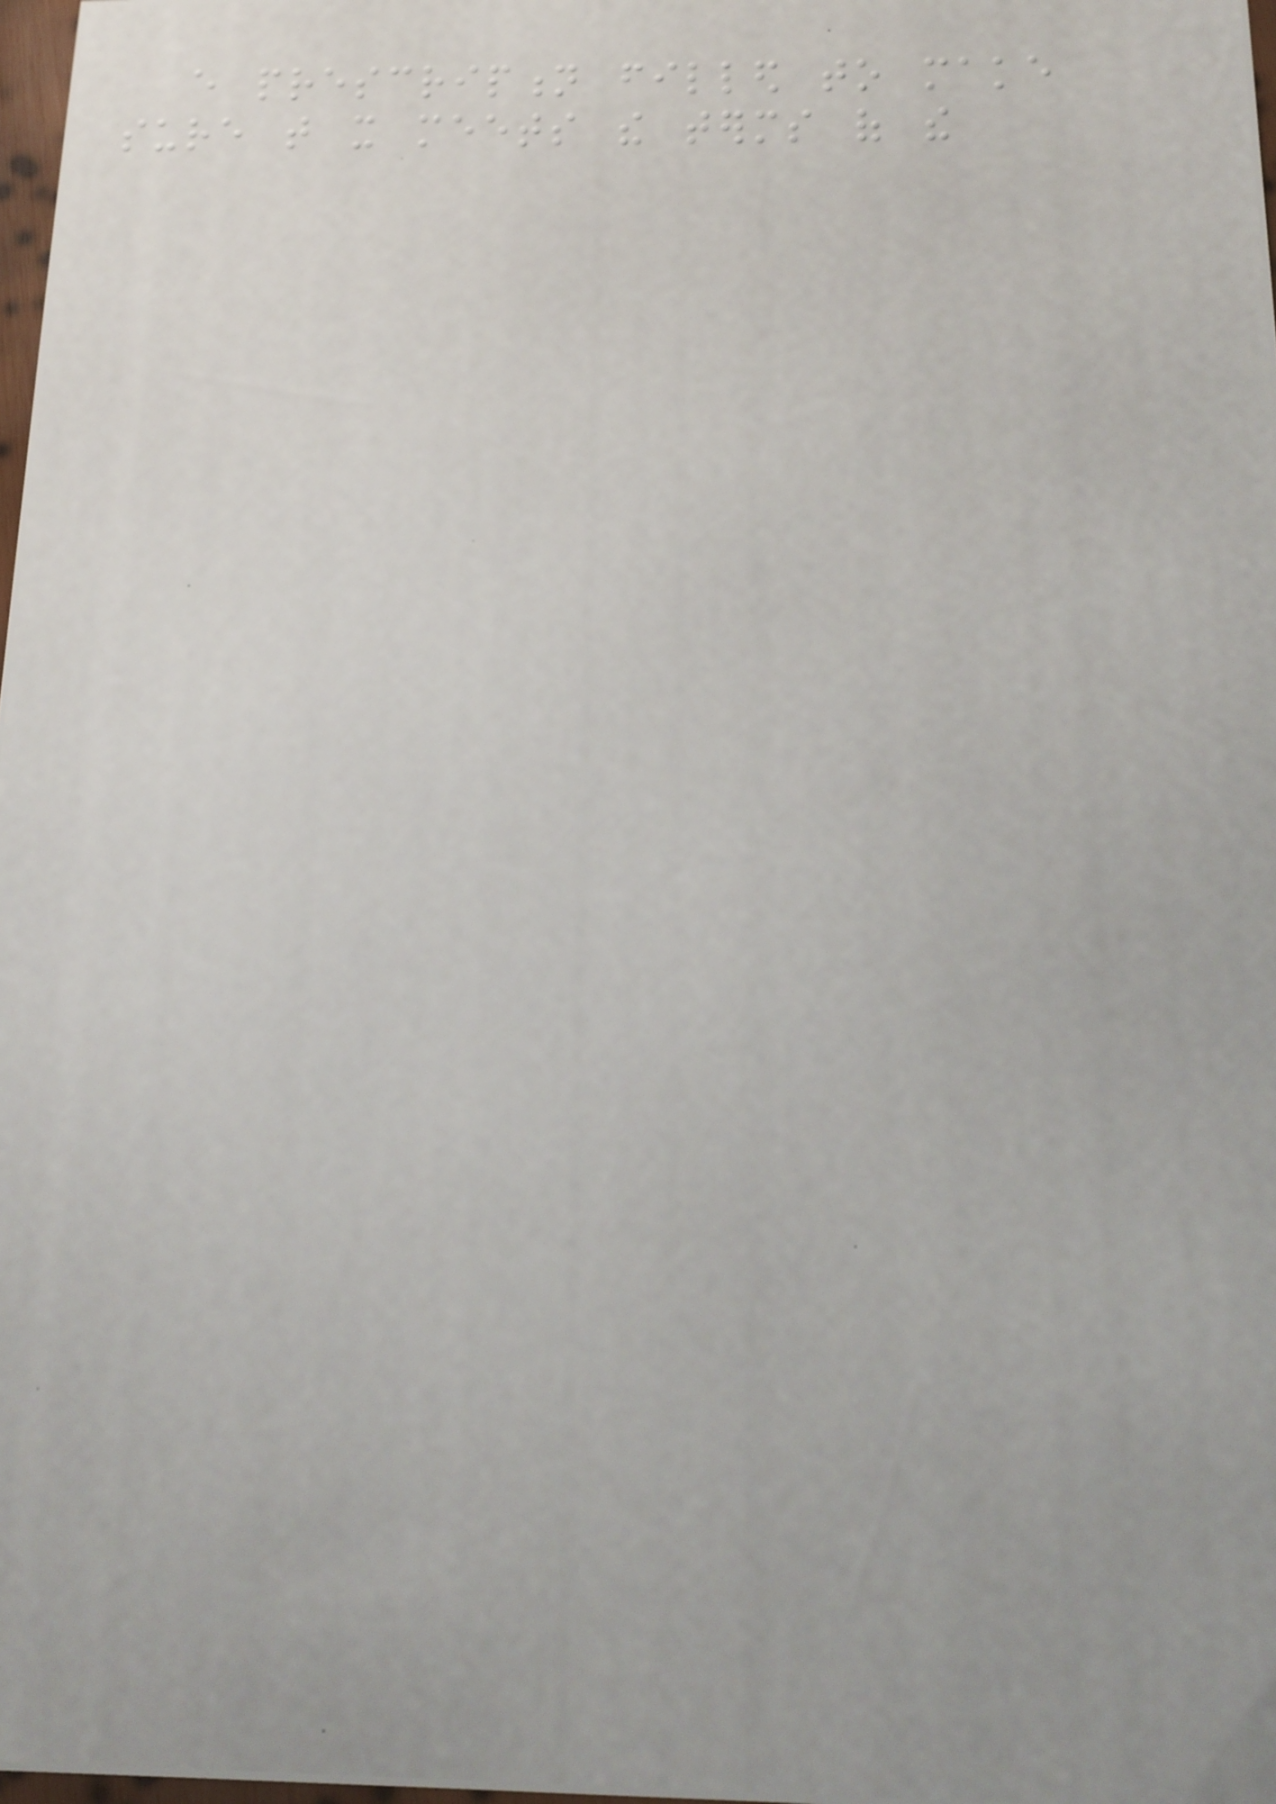every prescription filled to make
sure that it meets the terms of the
